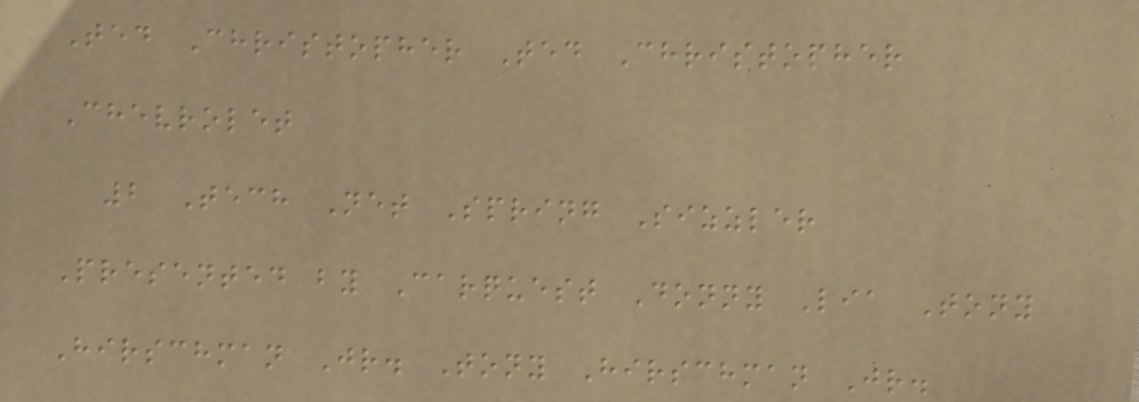Ted Christopher Ted Christopher
Chevrolet
2 Tech Net Spring Sizzler
Presented by Carquest Donny Lia Tony
Hirschman Jr. Tony Hirschman Jr.
